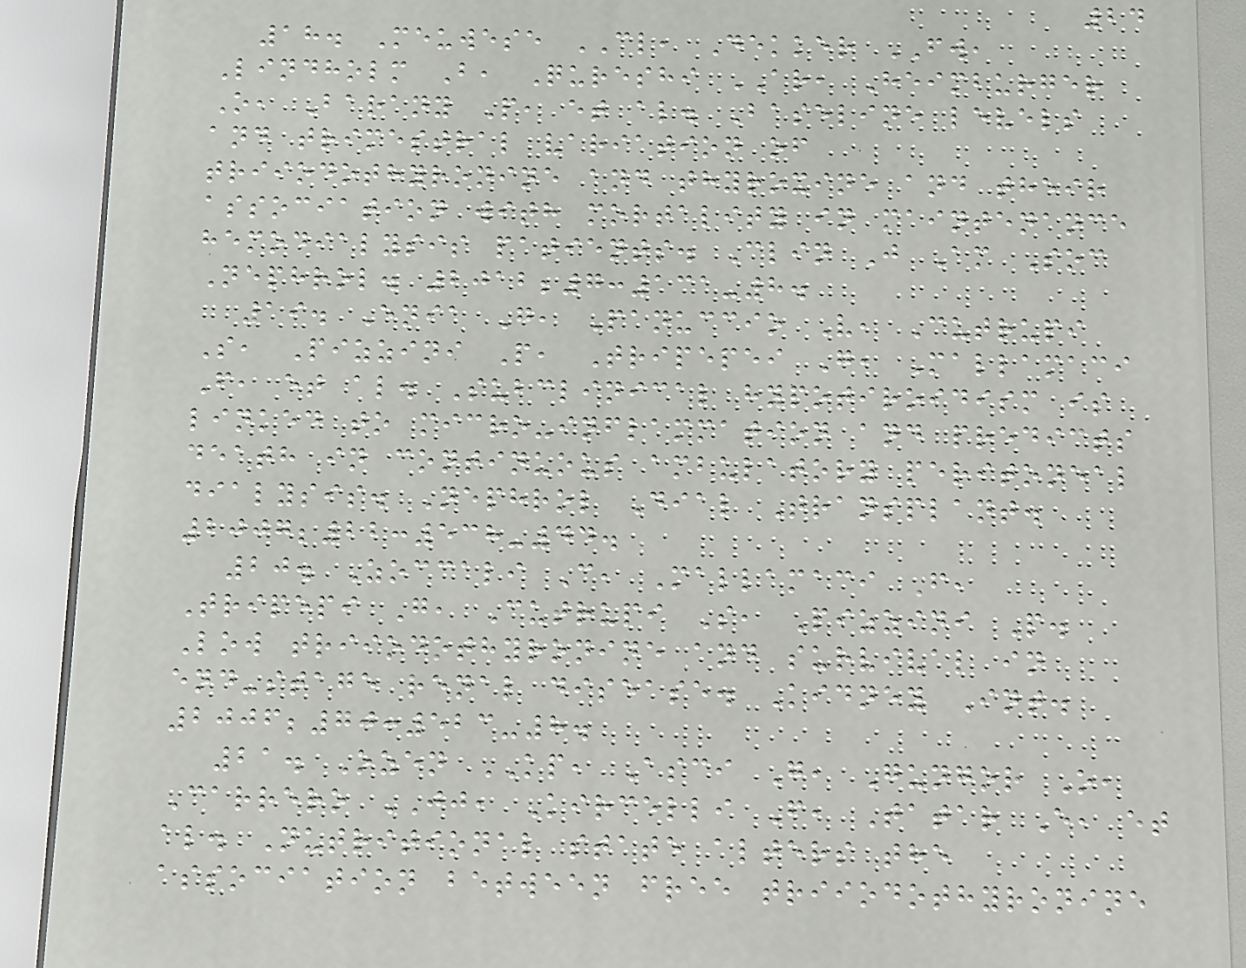24
18. Meuwese CL, Dekker FW,
Lindholm B, Qureshi AR, Heimburger
O, Barany P, et al. Baseline levels
and trimestral variation of
triiodothyronine and thyroxine and their
association with mortality in maintenance
hemodialysis patients. Clin J Am Soc
Nephrol. 2012;7:131-8.
19. Enia G, Panuccio V, Cutrupi
S, Pizzini P, Tripepei G, Mallamaci
F, et al. Subclinical hypotiroidism is
linked to micro-inflammation and predicts
death in continuous ambulatory peritoneal
dialysis. Nephrol Dial Transplant.
2007;22:538-44.
20. Zoccali C, Mallamaci F,
Tripepi G, Cutrupi S, Pizzini P.
Low triiodothyronine and survival in
end-stage renal disease. Kidney Int.
2006;70:523-8.
21. Ozen KP, Asci G, Gungor O,
Carrero JJ, Kircelli F, Tatar E, et
al. Nutritional state alters the
association between free triiodothyronine
